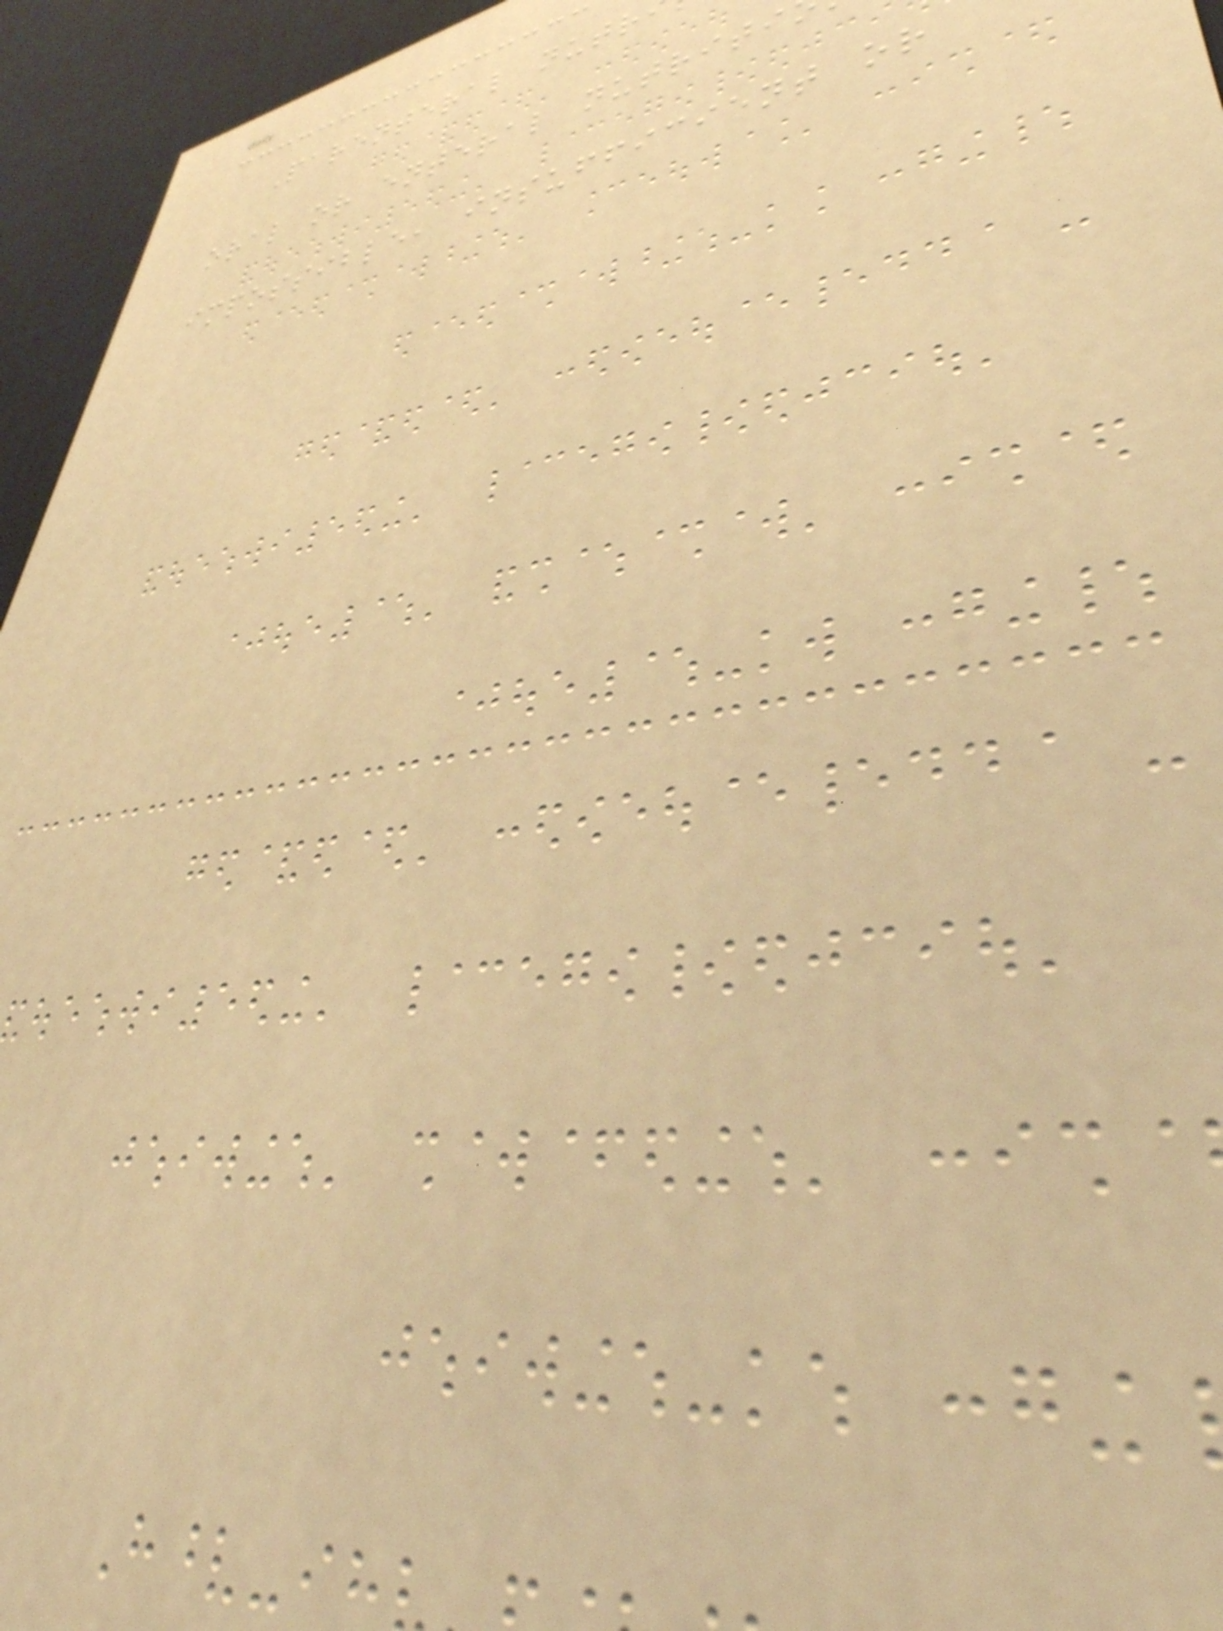Parenteral nutr
oral or enteral nutriti
impossible, insufficient or
